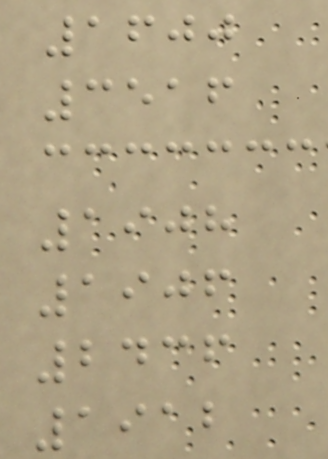1600
3516
1908
1906
2436
1912
